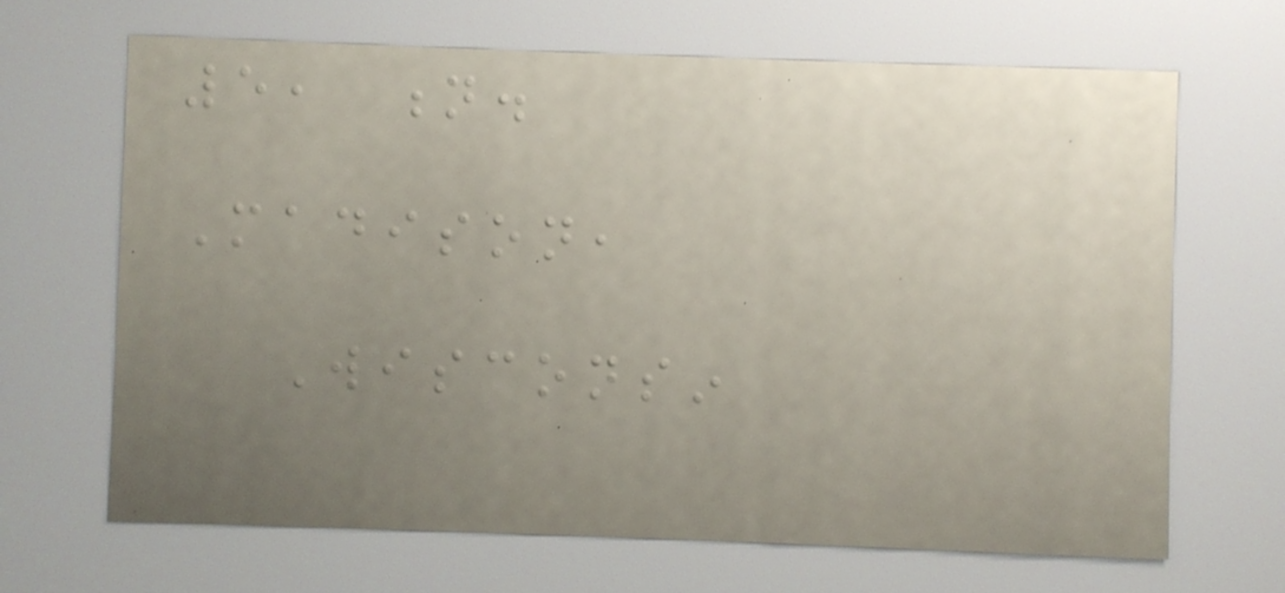5, n.
Madison,
Wisconsin
